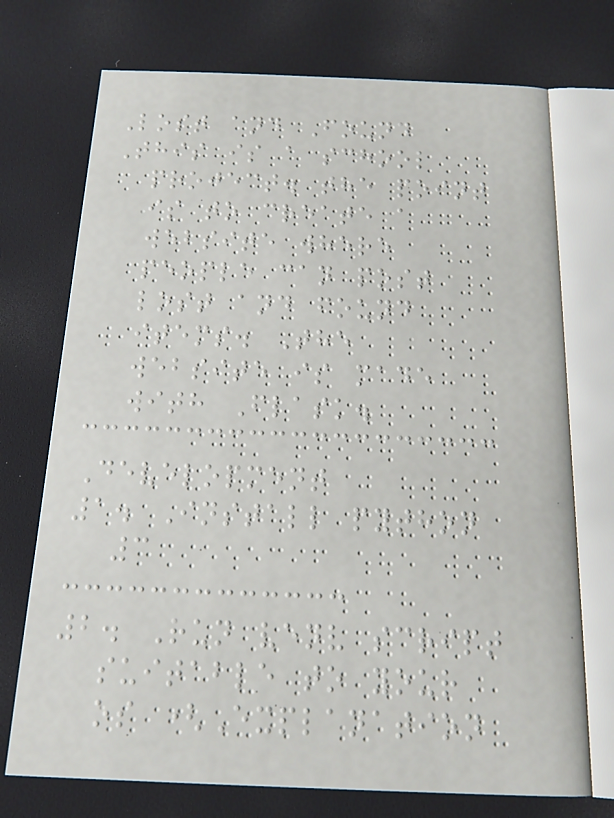Lost and Found
This is a school
project. the point
is to create a
website where
people can post
lost and found
items. The
website is made
with Flask.
Development
1. Install python
3
2. Run venv script
suitable to your
os (Explanation
